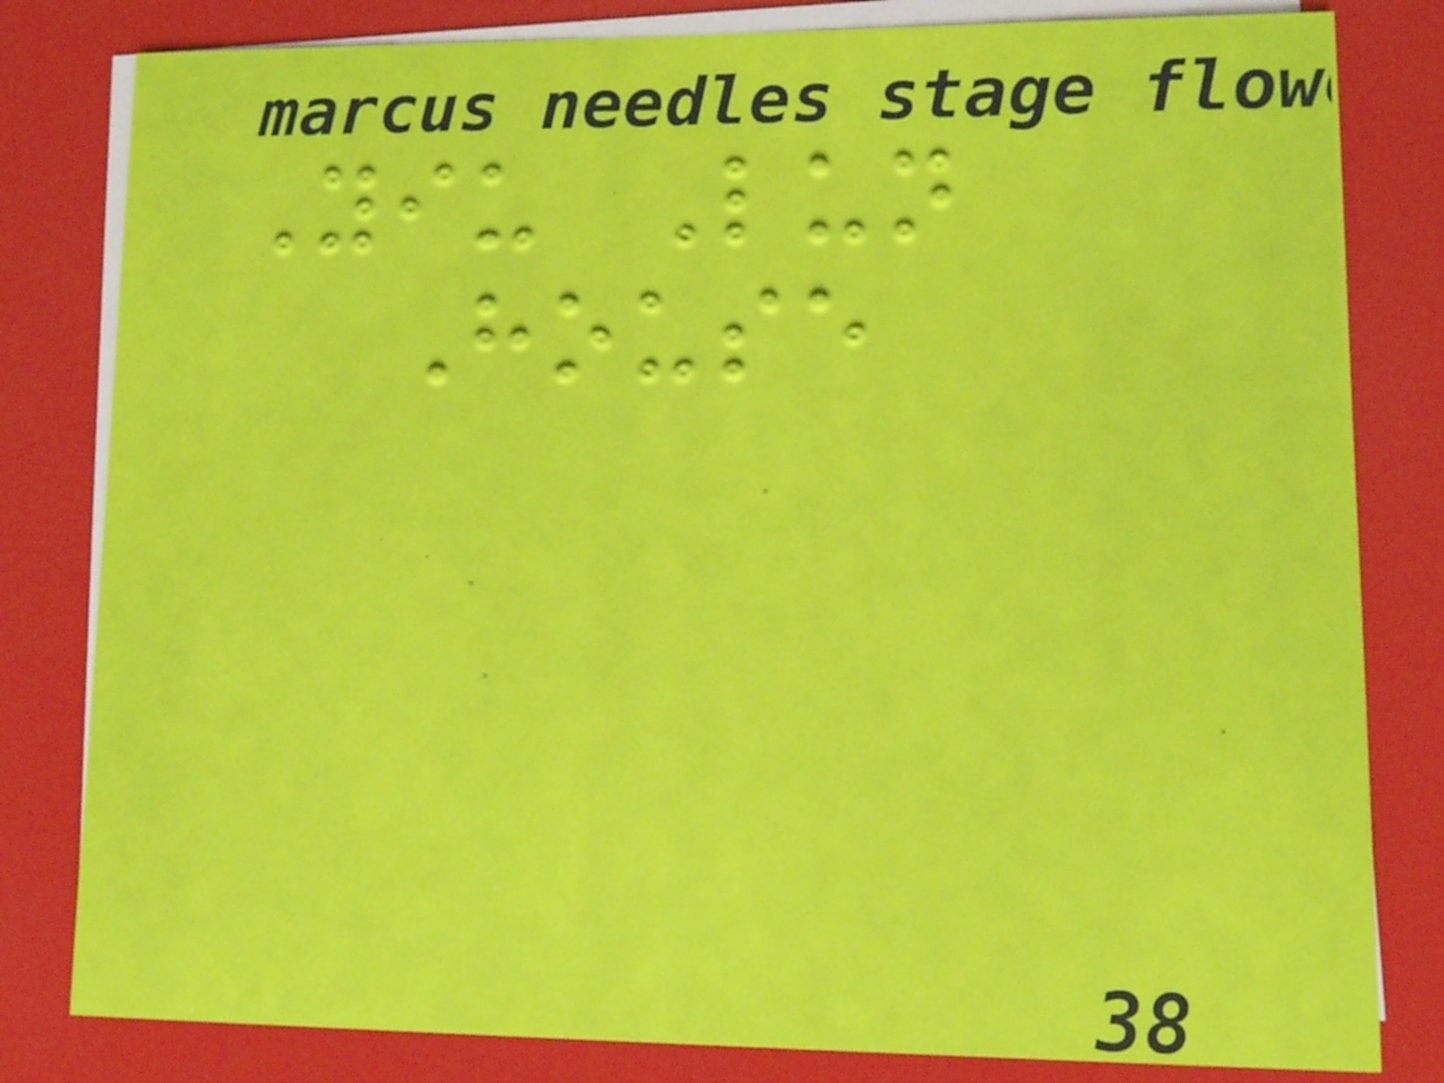Yiu Lun
House
